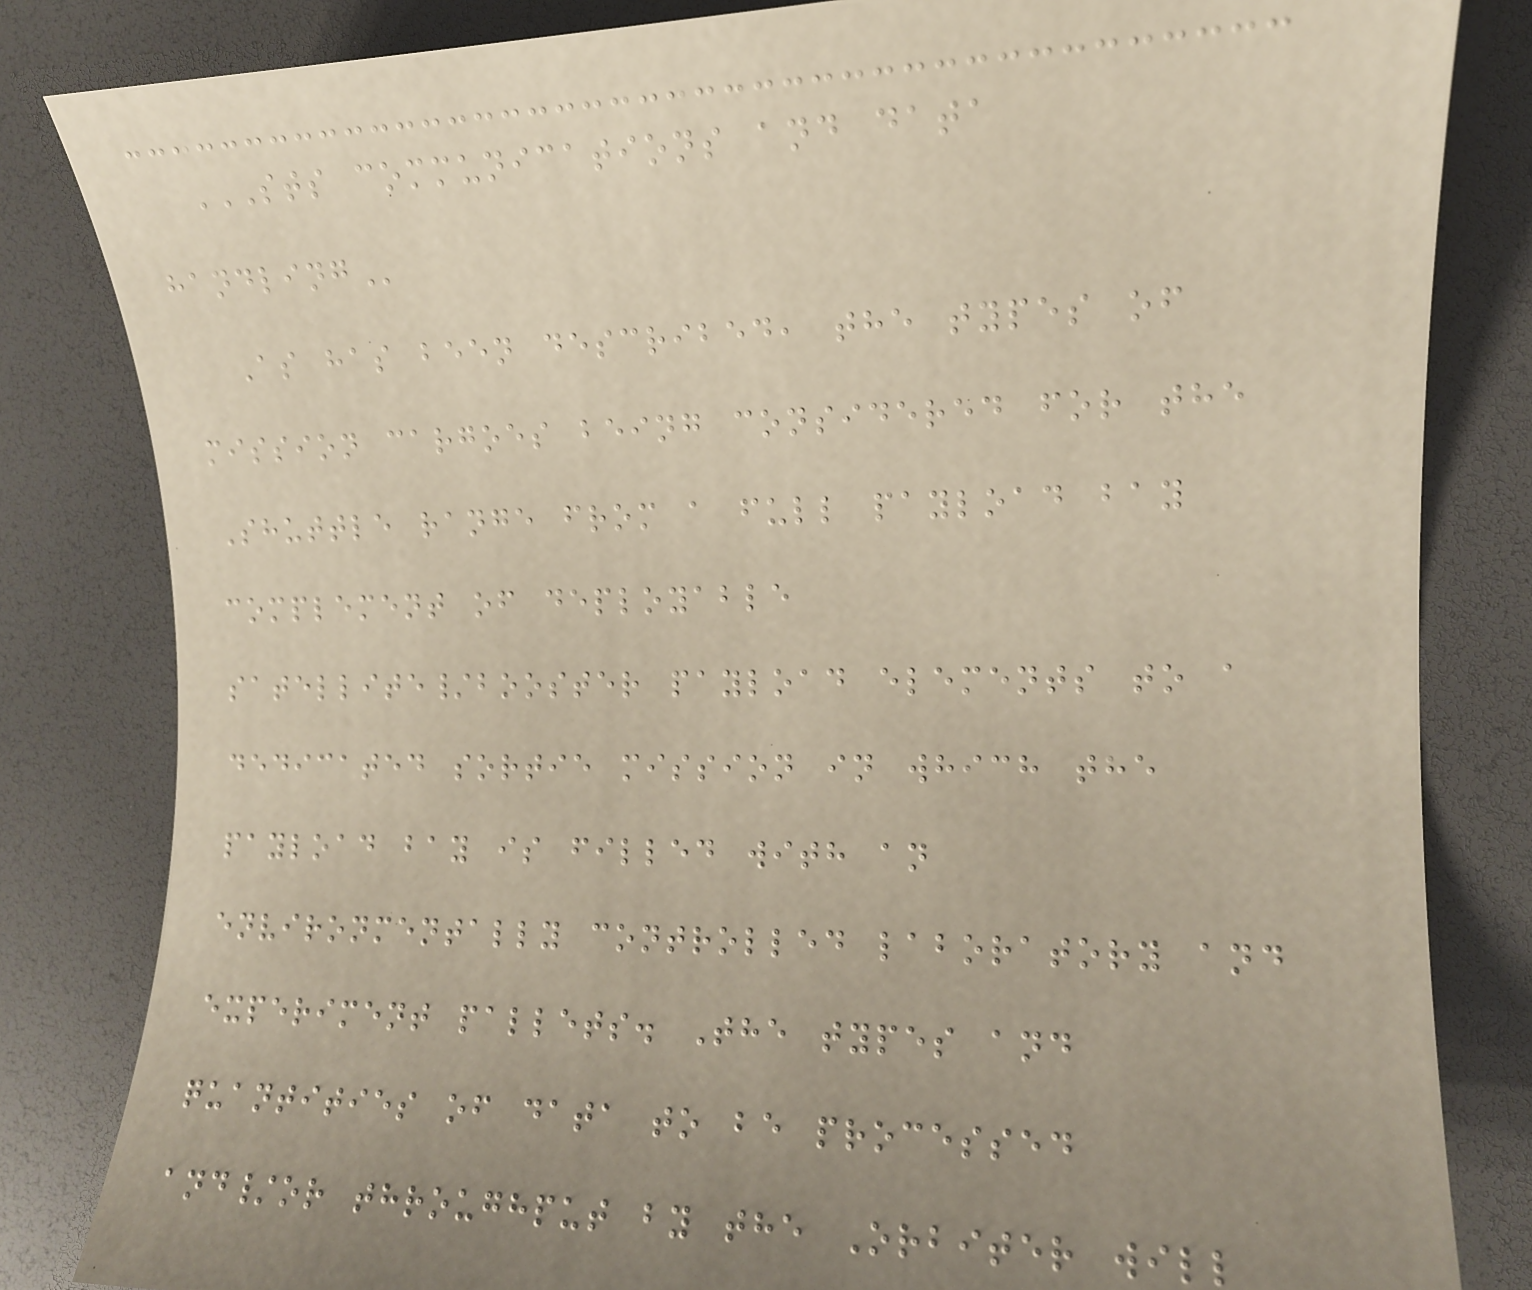STS COMMUNICATIONS AND DATA
HANDLING
As has been described, the types of
mission cargoes being considered for the
Shuttle range from a full payload bay
complement of deployable
satellite/booster payload elements to a
dedicated sortie mission in which the
payload bay is filled with an
environmentally controlled laboratory and
experiment pallets. The types and
quantities of data to be processed
and/or throughput by the Orbiter will
